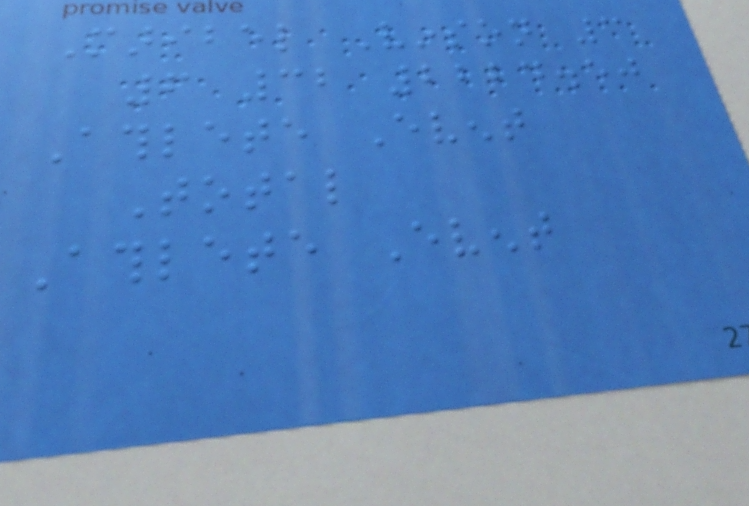Maribel Vinson 3
6 32 2224.50
Athlete Event
Total
Athlete Event
